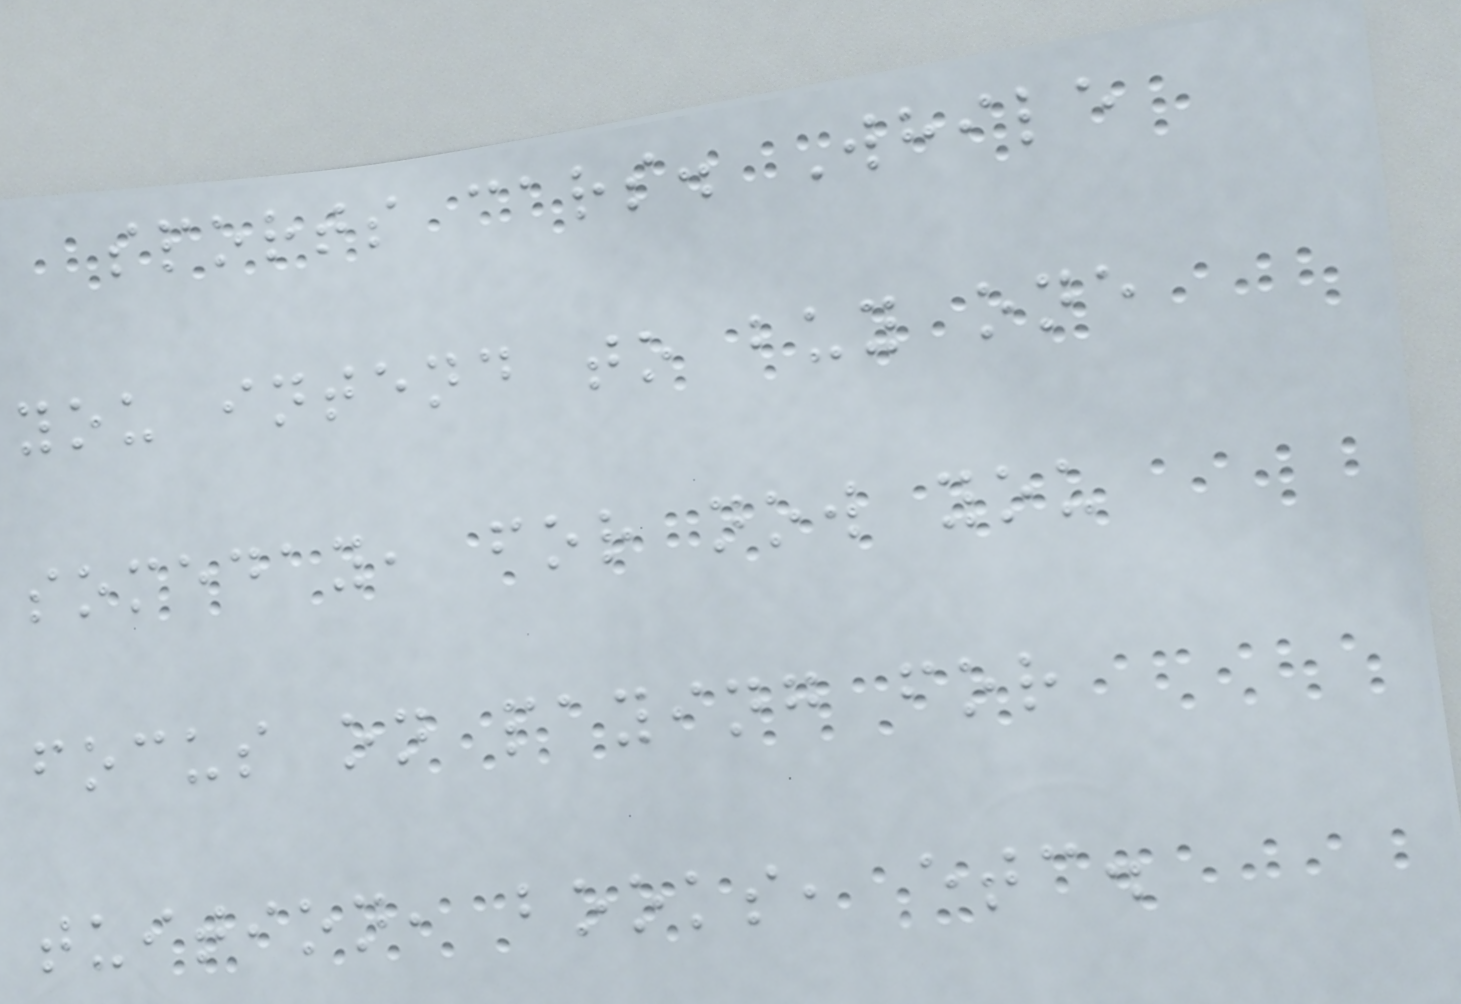sports cars. While
you intend to buy one
someday, for now you
focus on paying for
tuition, books, etc.
